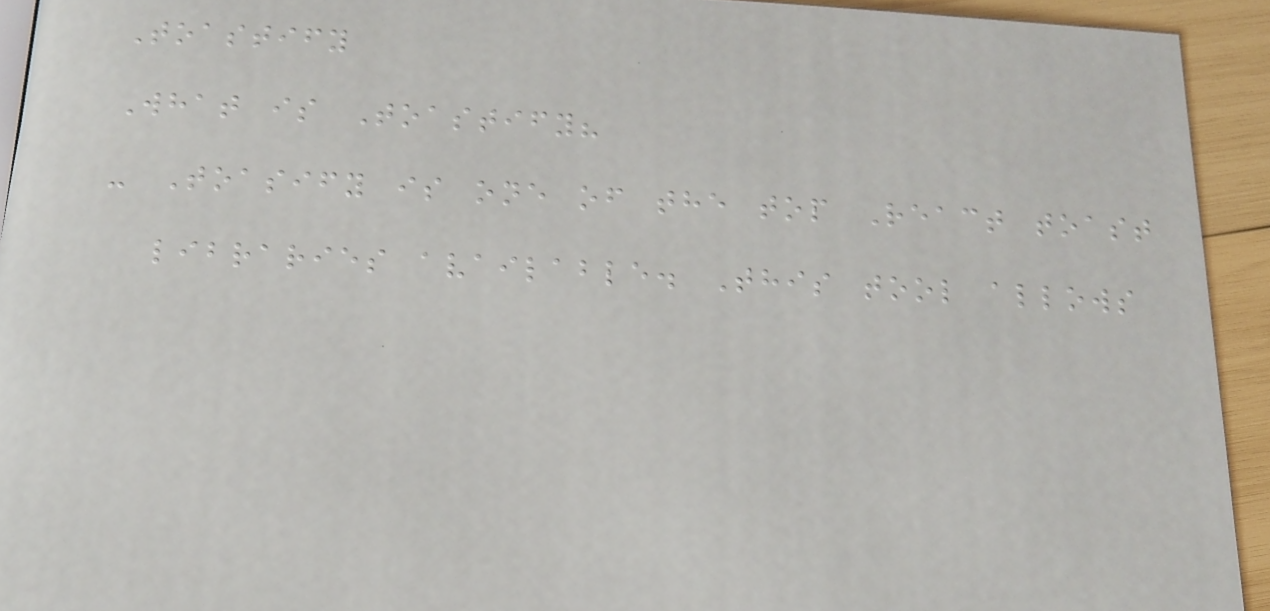Toastify
What is Toastify?
- Toasify is one of the top React toast
libraries available. This tool allows
